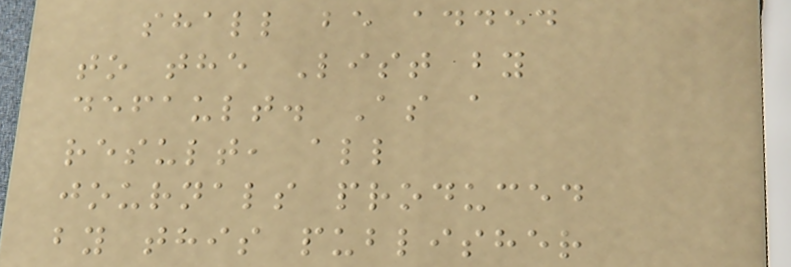shall be added
to the List by
default. As a
result, all
journals produced
by this publisher
